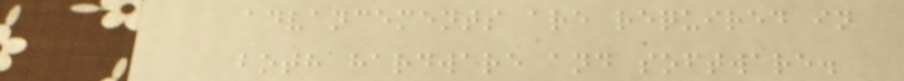advancements are required in
both hardware and software.
